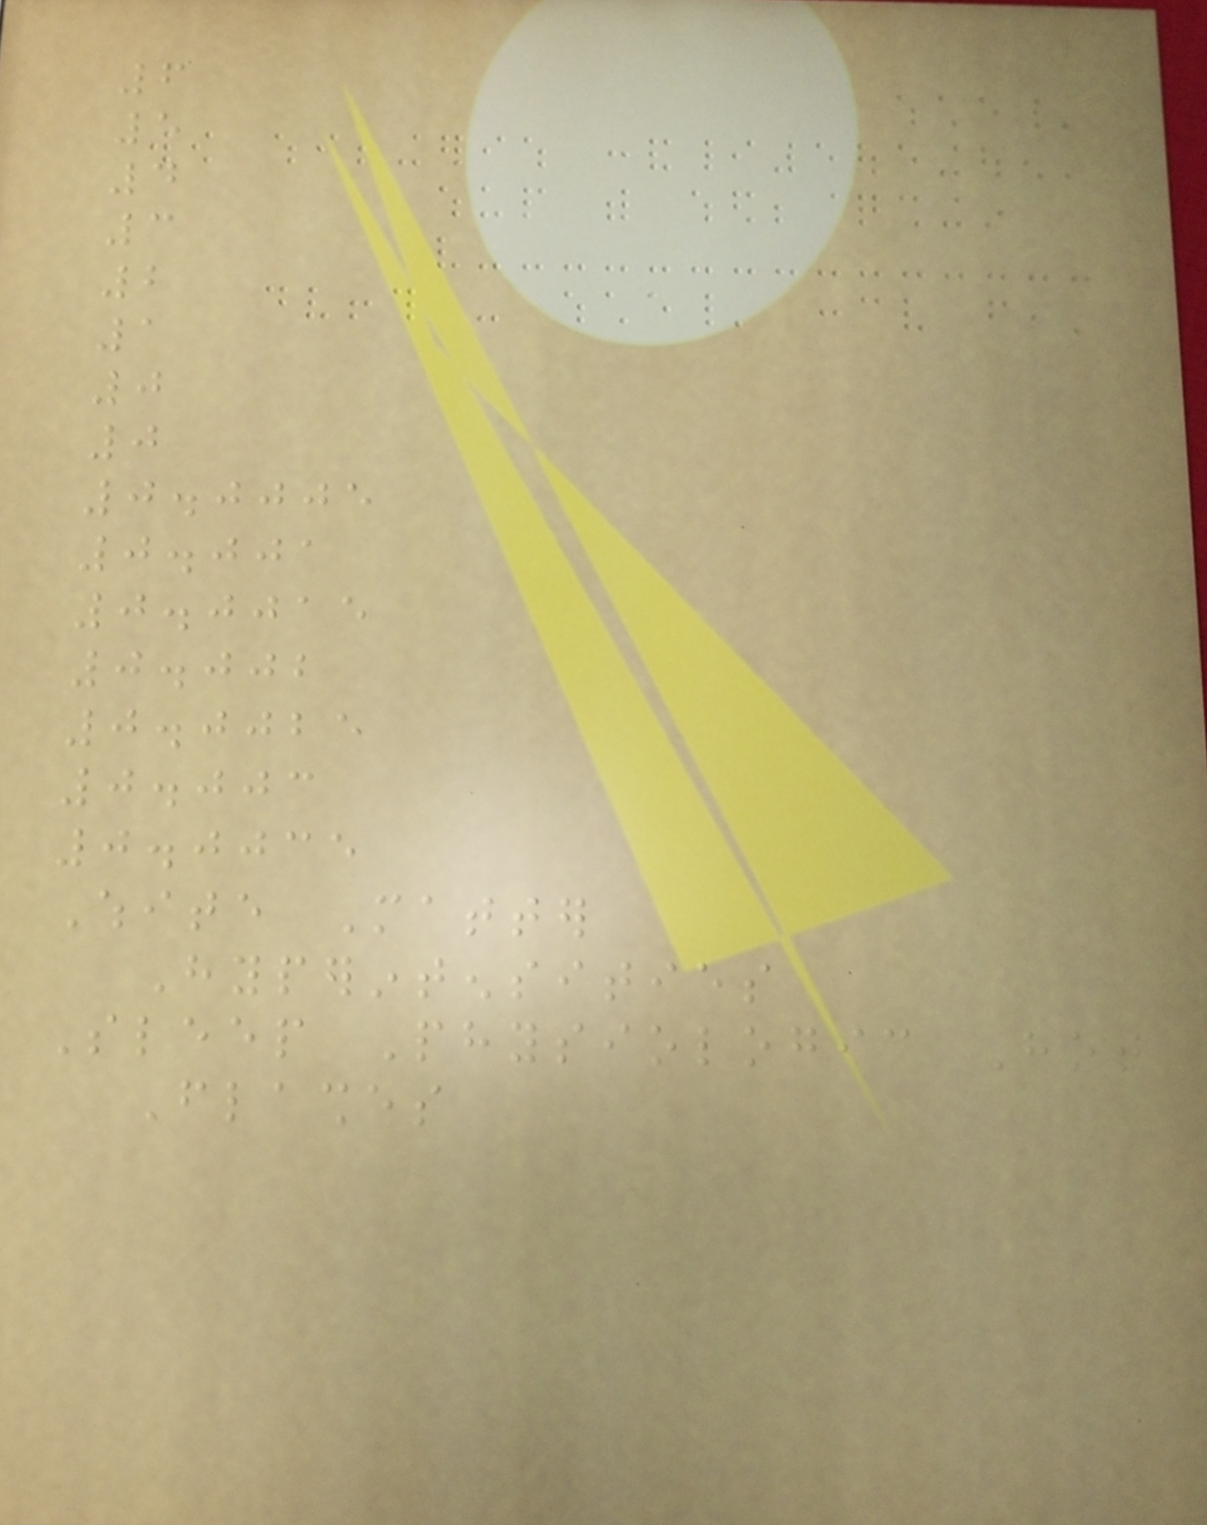6
5
4
3
2
1
0
0
0.0005
0.001
0.0015
0.002
0.0025
0.003
0.0035
White Matter
Hyperintensities
Sleep Physiologic Hot
Flashes
